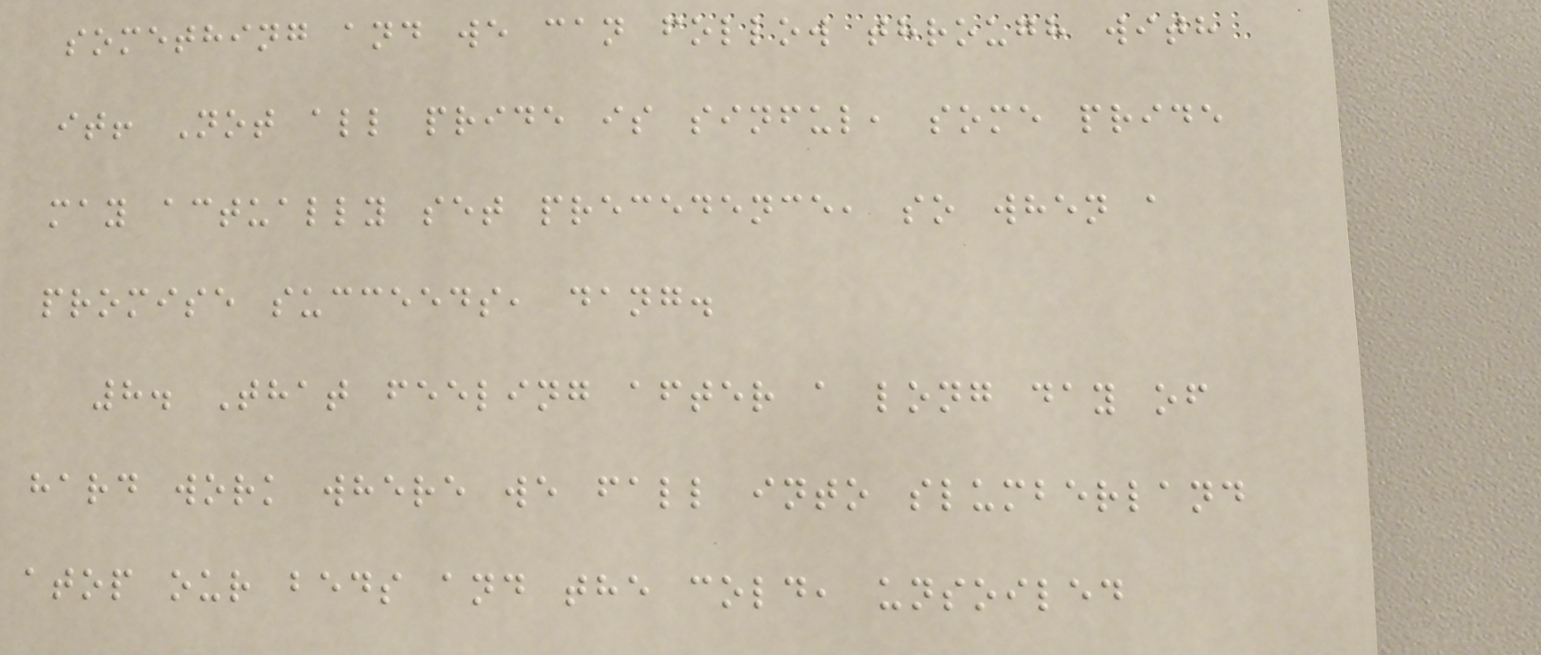something and we can follow through with
it! Not all pride is sinful, some pride
may actually set precedence, so when a
promise succeeds, dang.
8. That feeling after a long day of
hard work where we fall into slumberland
atop our beds and the cold, unsoiled
